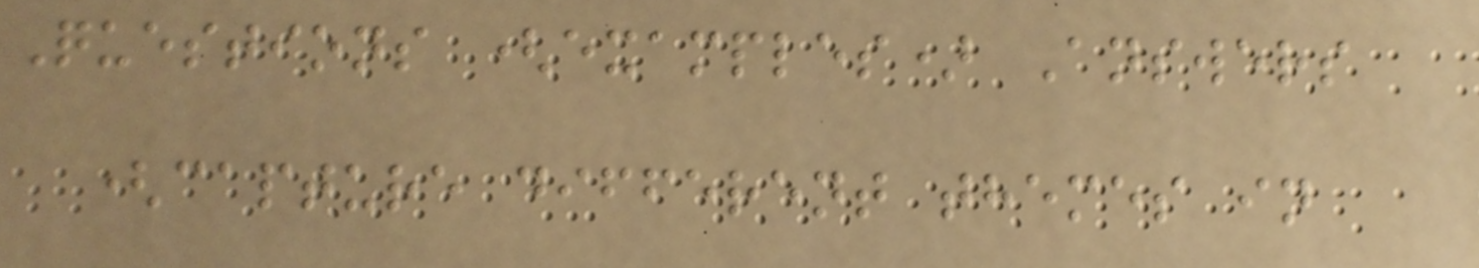Questions (examples) Answers
(capture different themes in
